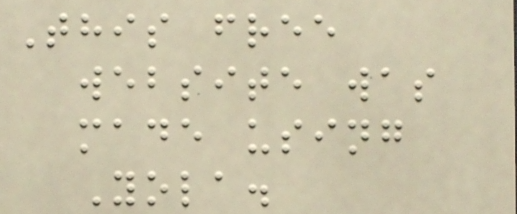This free
website was
made using
Yola.
